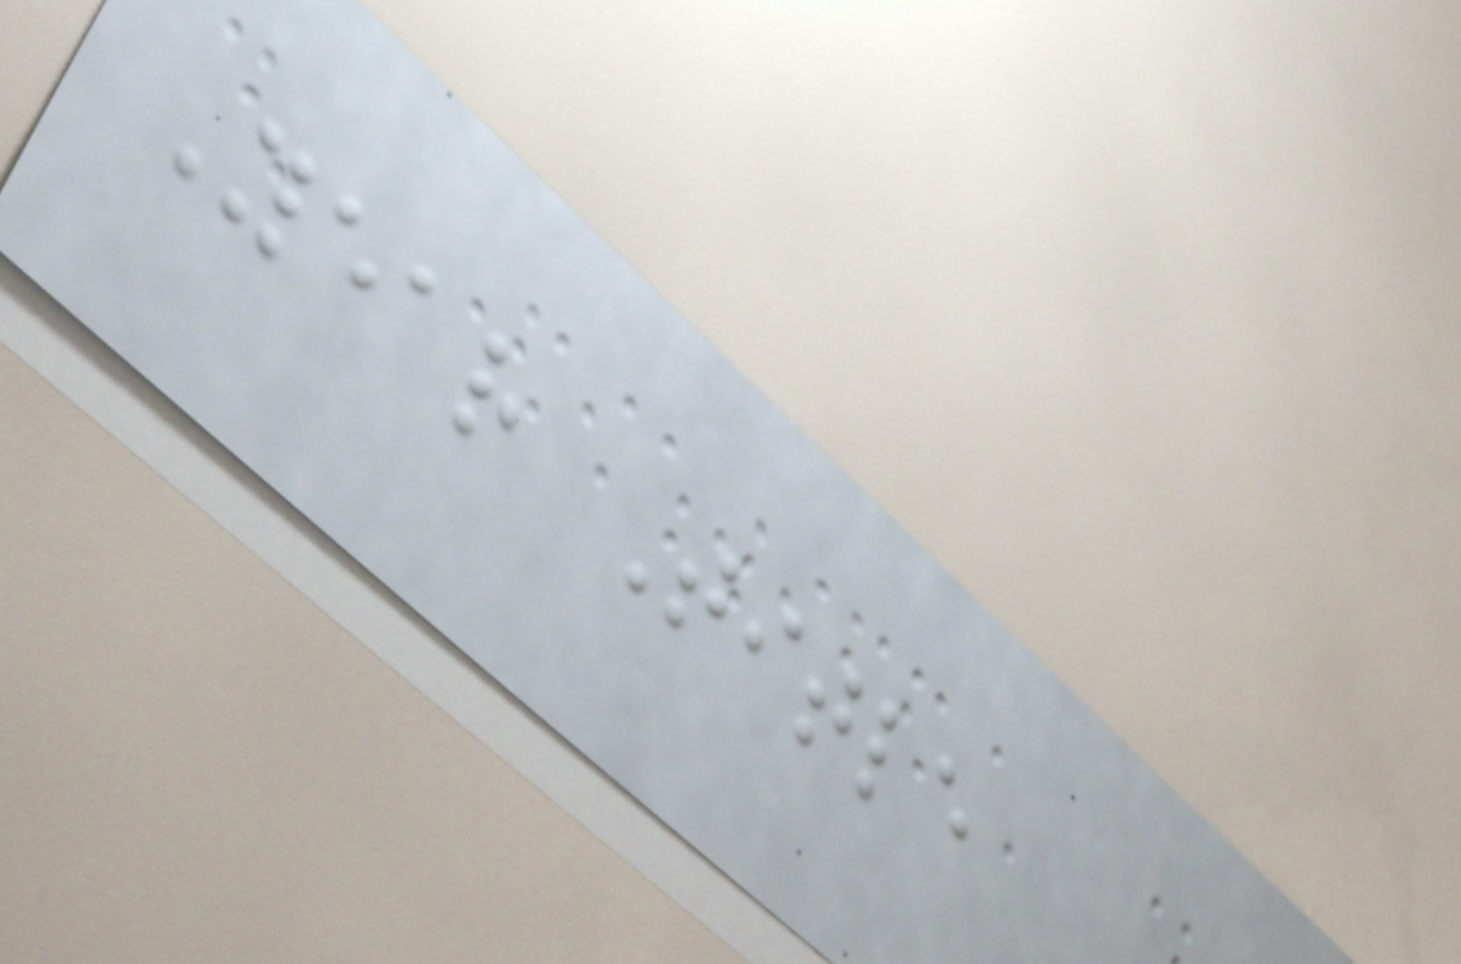Year Title
